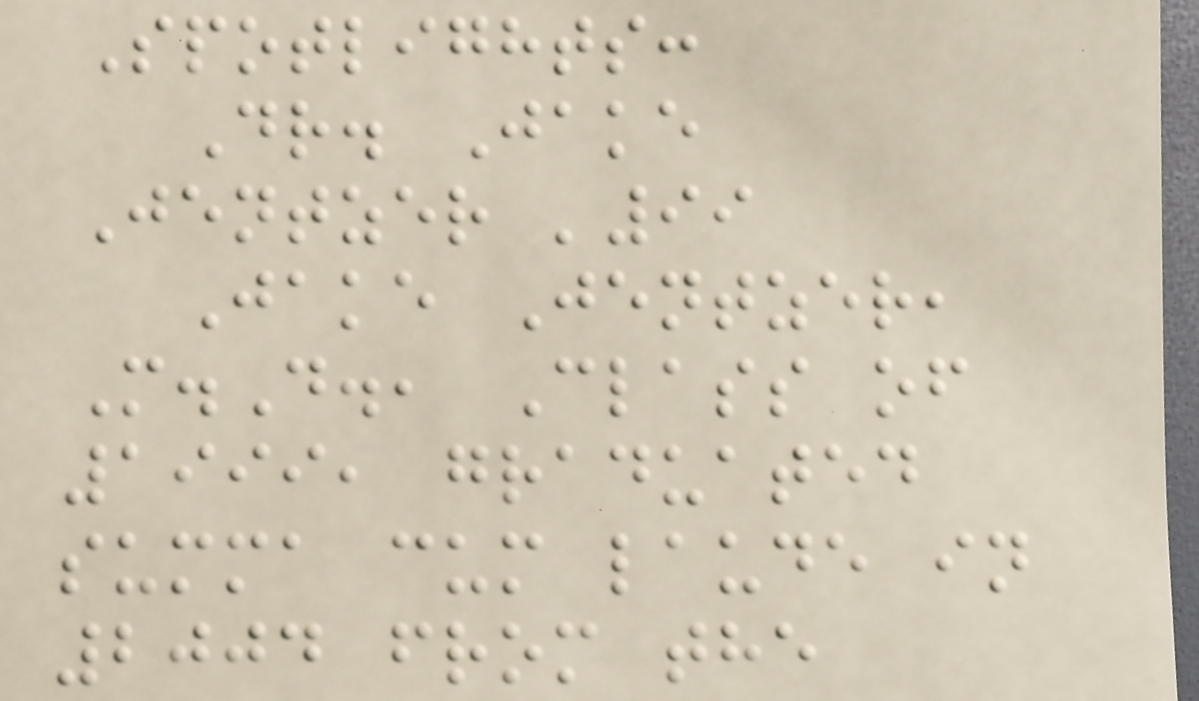Spotlights:
Dr. Jake
Jentzer '99
Jake Jentzer,
M.D., Class of
1999, graduated
summa cum laude in
2004 from the
